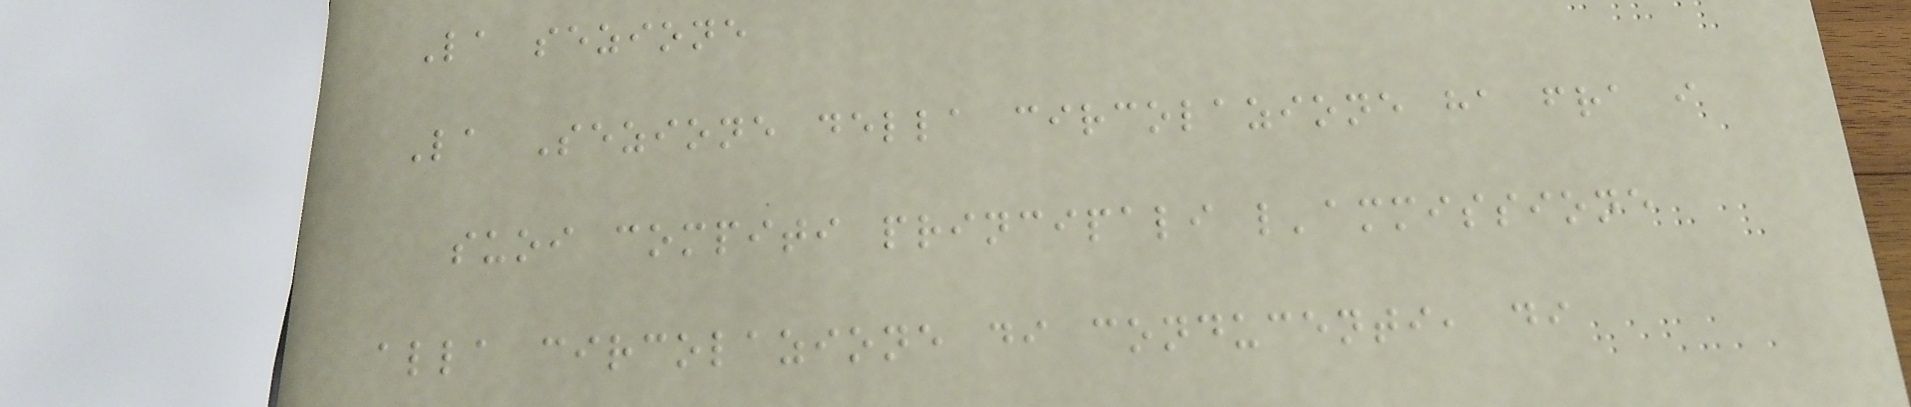La sezione
La Sezione della circolazione ha fra i
suoi compiti principali l'ammissione
alla circolazione di conducenti, di
